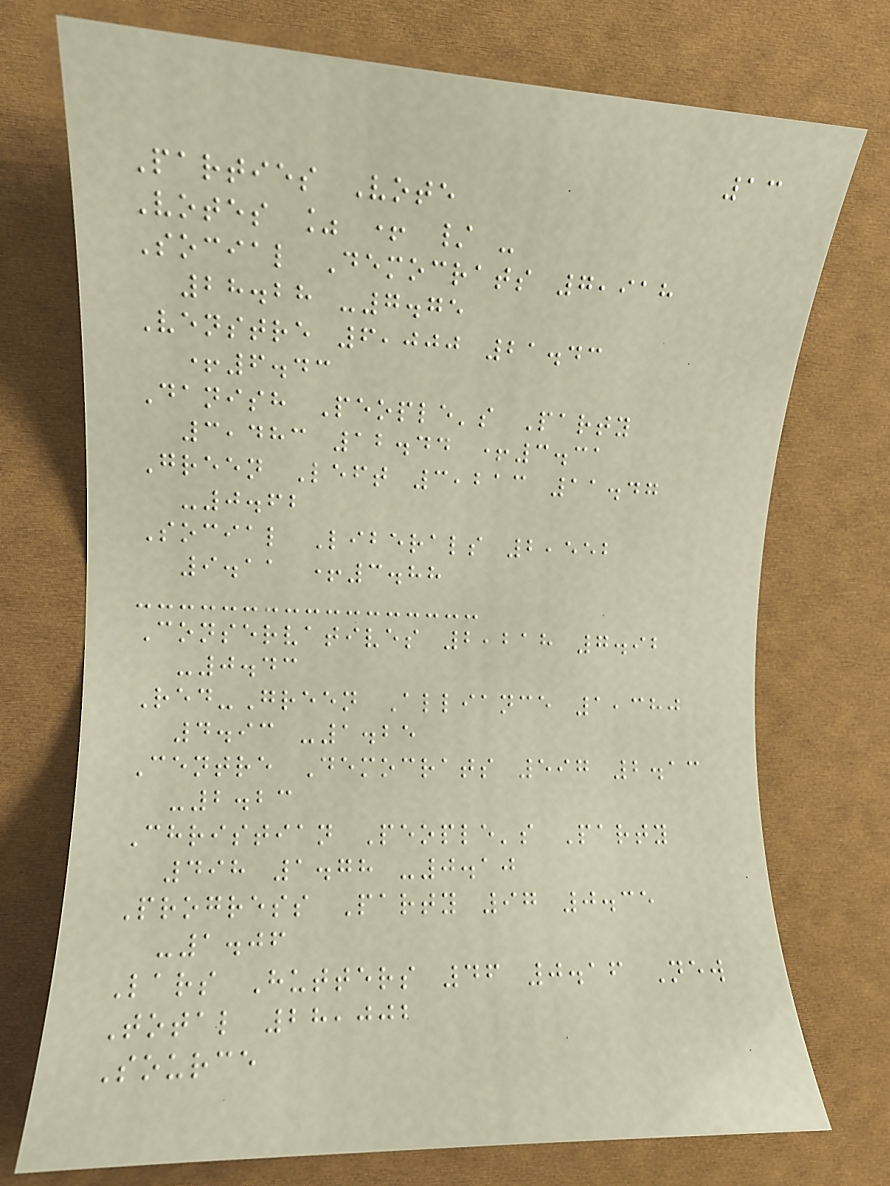13
Parties Vote
Votes % + / -
Social Democrats 7,918
28.28 -7.75
Venstre 6,000 21.43
+6.43
Danish People's Party
3,483 12.44 +3.31
Green Left 3,213 11.47
-0.62
Social Liberals 2,552
9.11 +3.88
Conservatives 2,218 7.92
-0.43
Red-Green Alliance 1,380
4.93 -1.25
Centre Democrats 597 2.13
-2.23
Christian People's Party
498 1.78 -0.10
Progress Party 97 0.35
-1.06
Lars Hutters 46 0.16 New
Total 28,002
Source
